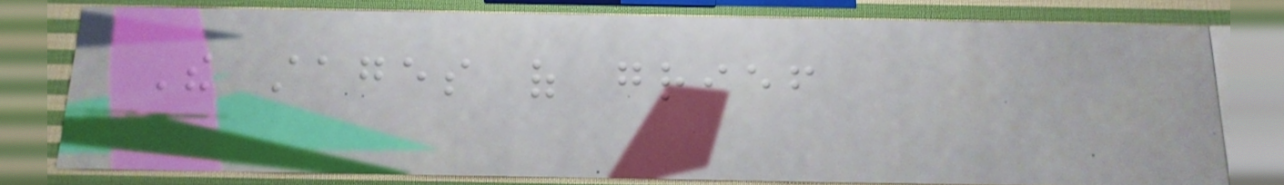The stages of grief
